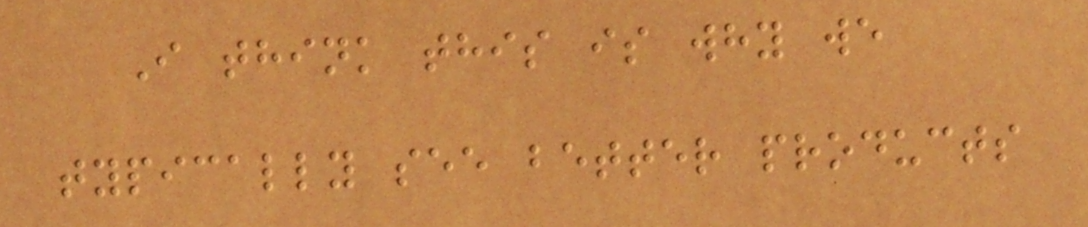I think this is why we
typically see better products
